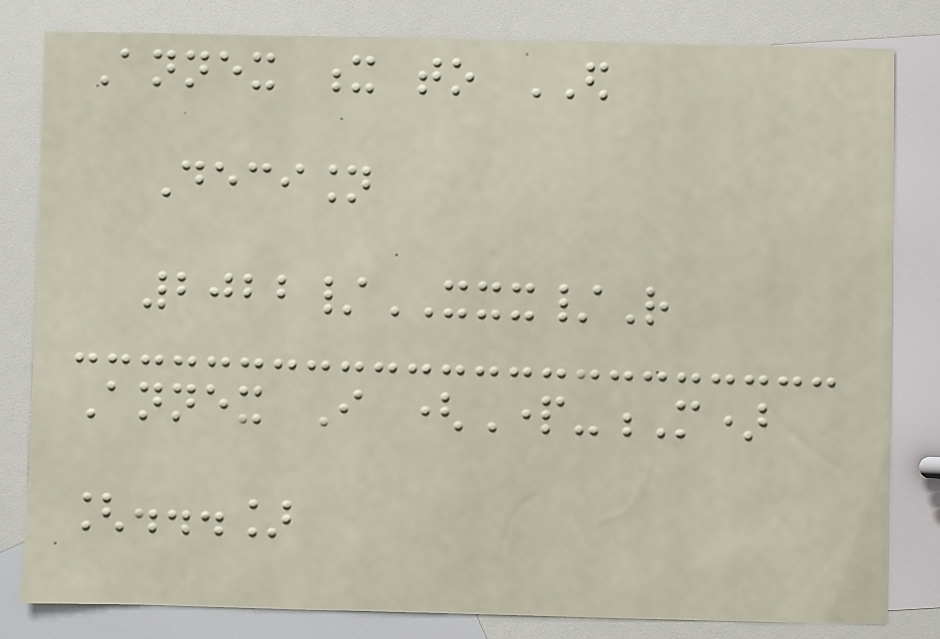Annex x to ED
Decision
2022/XXX/R
Annex I (Part-M)
[...]
